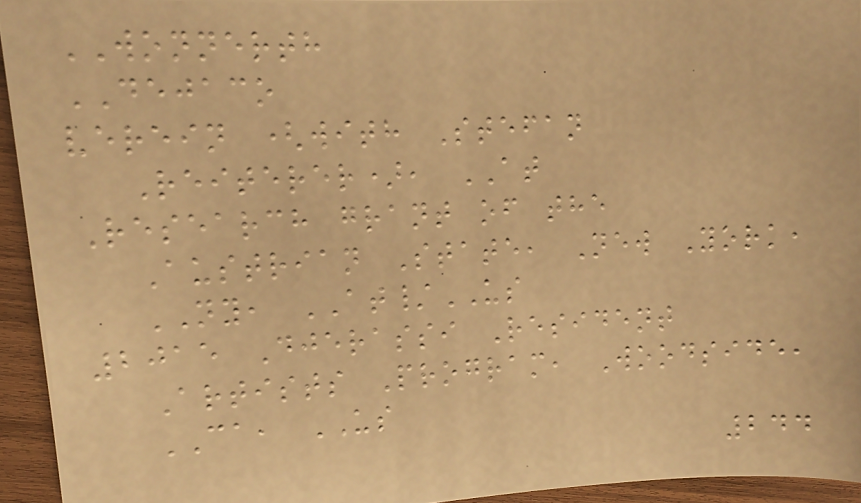WONNERTH
DEJACO
verein (with Stefan
Reiterer), AT
Research grant of the
Austrian State, New York,
NY, AT/US
2015 Djerassi Resident
Artists Program, Woodside,
CA, US
244
